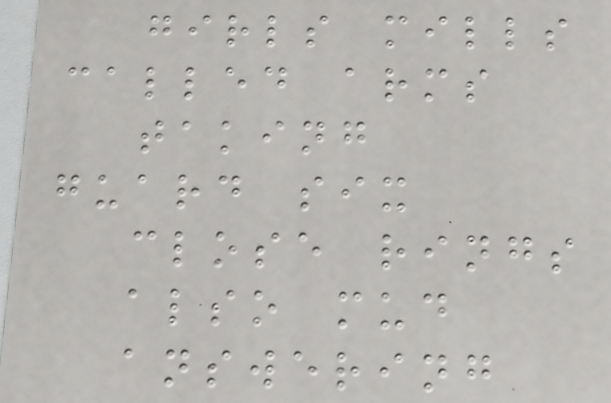girls mills
called arms
taking
guard six
close rings
also mud
answering
